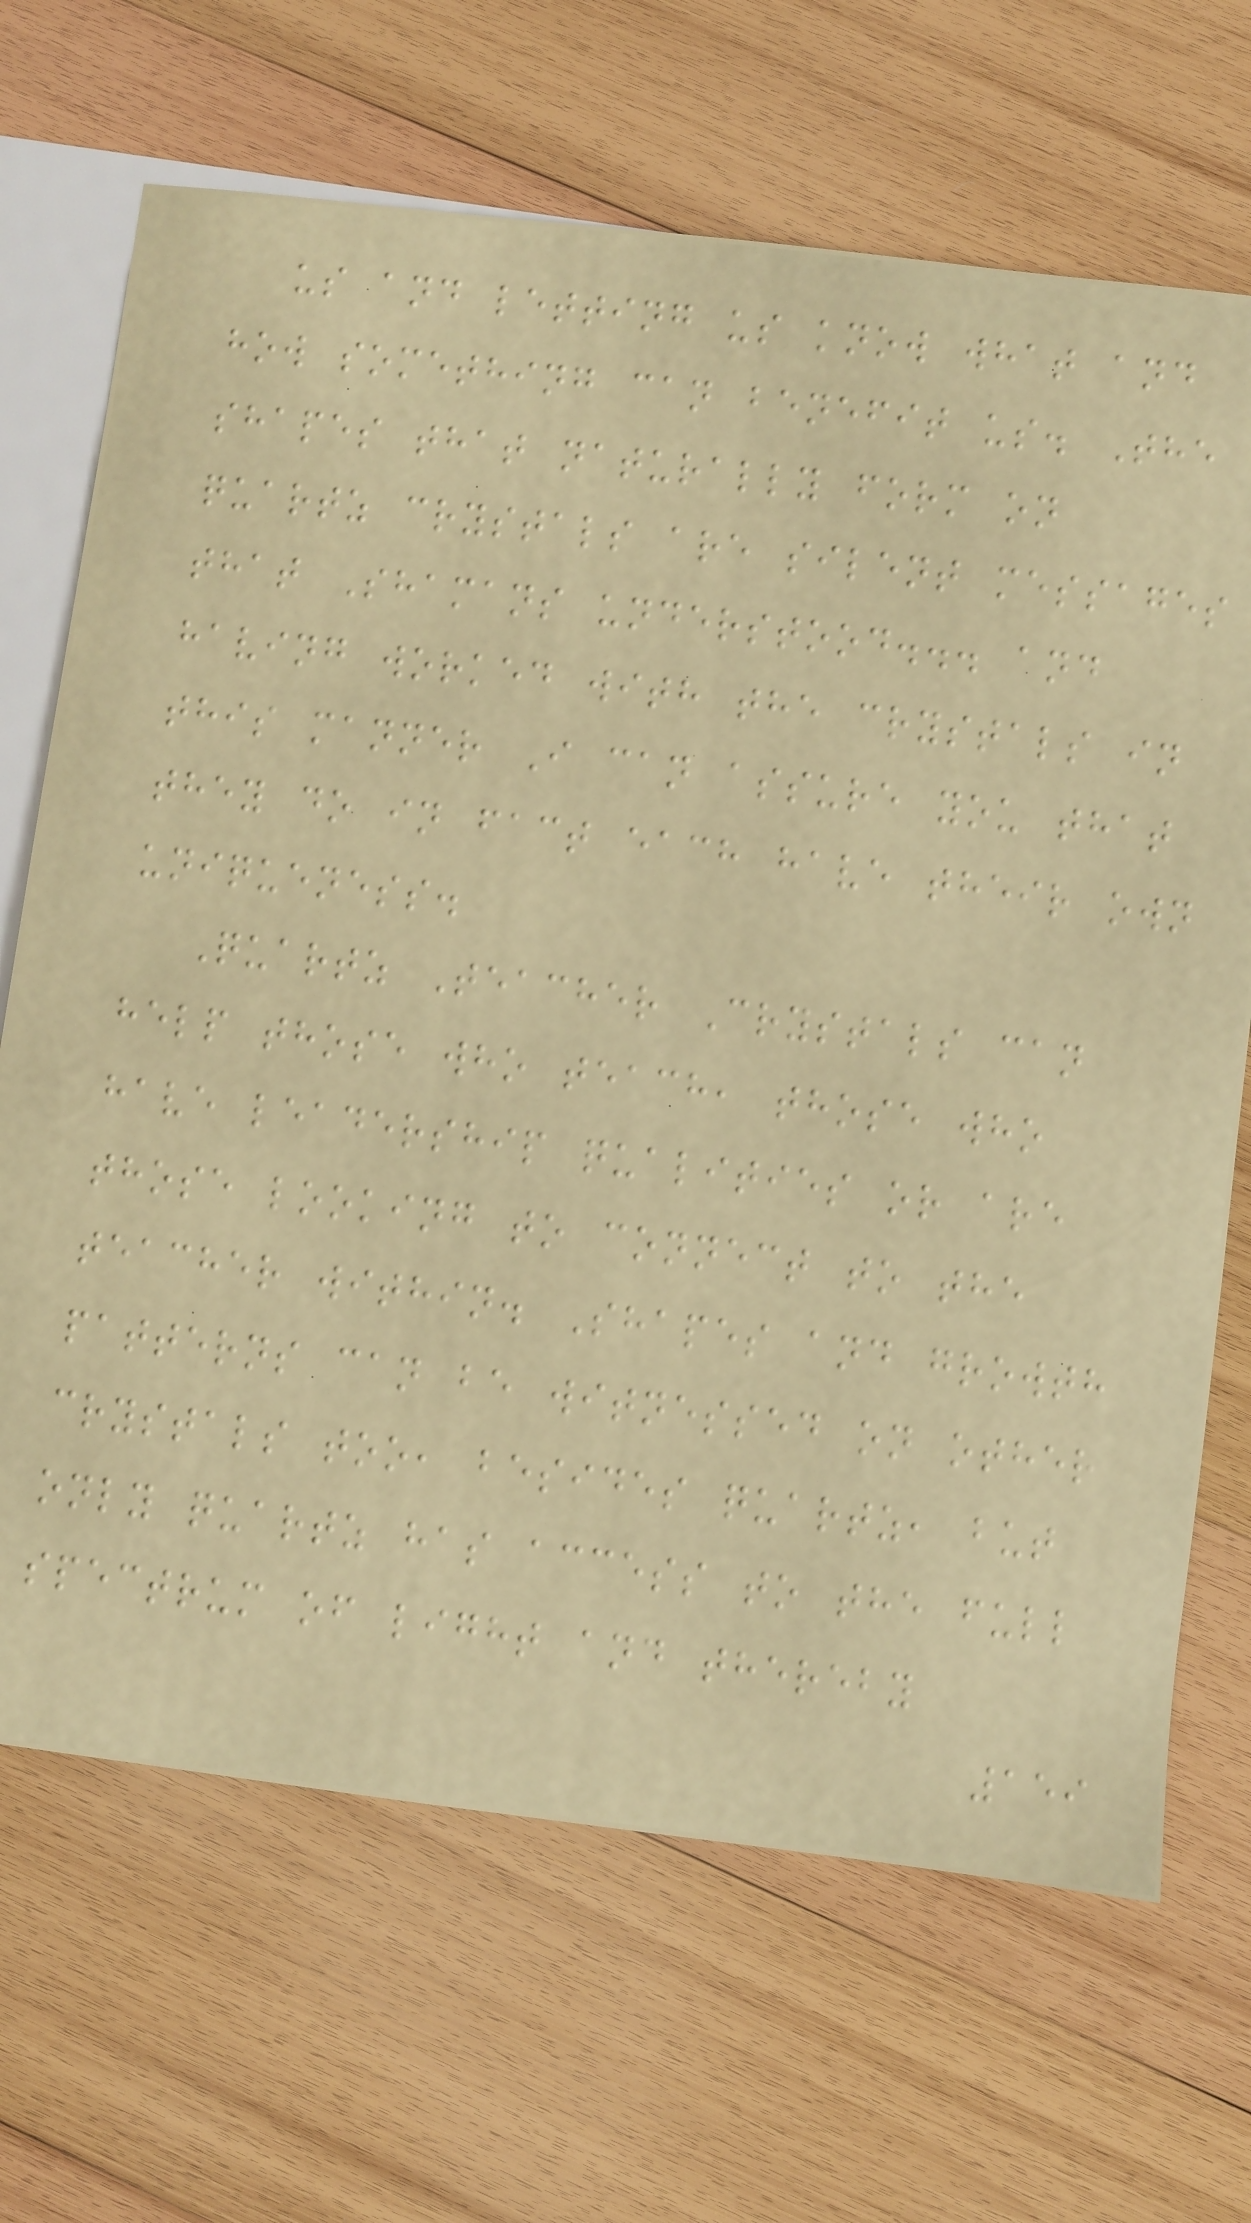us and letting us know what and
how something can benefit us. The
shapes that naturally form on
quartz crystals are silent messages
that Shamans understood... and
having worked with the crystals in
this manner I can assure you that
they do in fact each have their own
uniqueness.
Quartz Teacher Crystals can
help those who teach, those who
have leadership qualities or are
those looking to connect to the
teacher within. Shapes and growth
patterns can be witnessed on other
crystals too, besides quartz, but
only quartz has access to the full
spectrum of light and thereby
159
